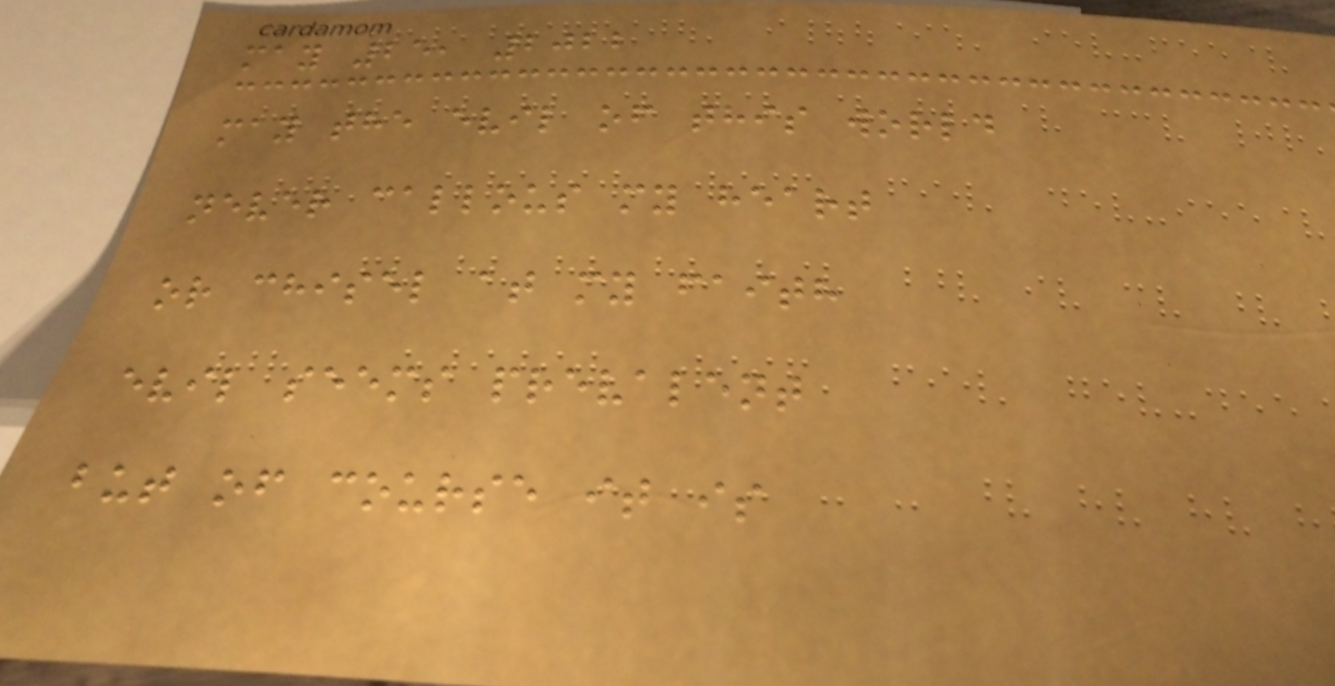may 25, 2022
may the evil of this world
never callous my heart
or chisel at my faith
evil seems prevalent
but of course it is
